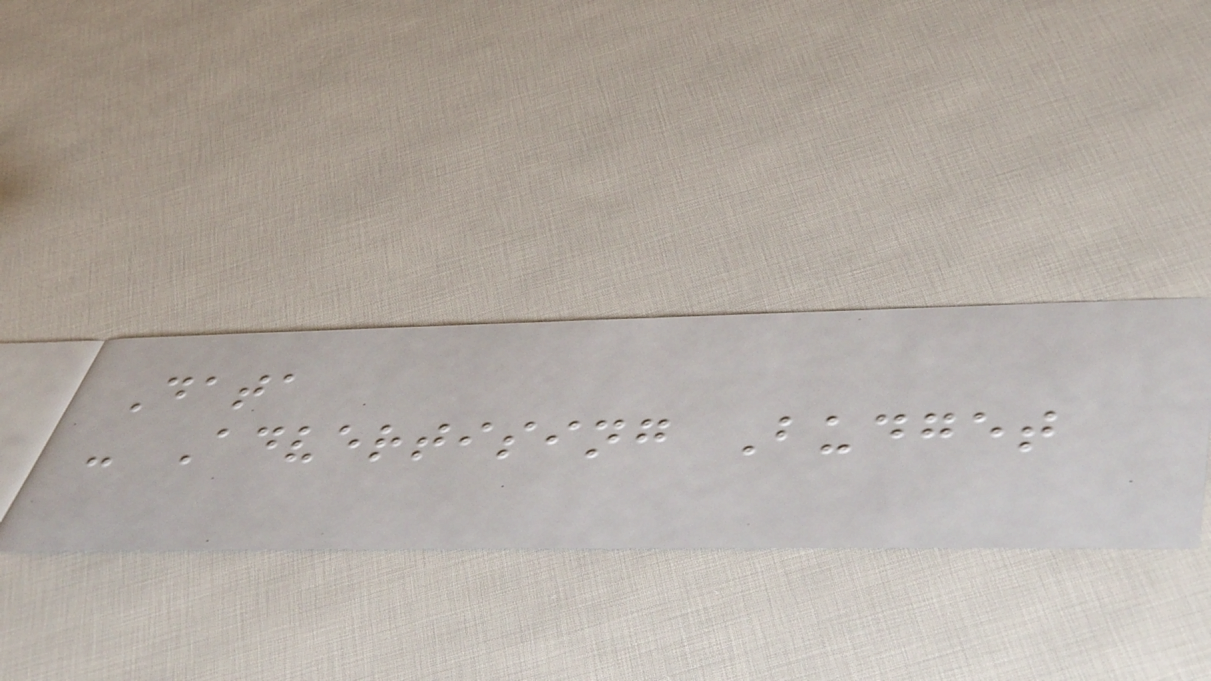Data
- Advertising Budget
